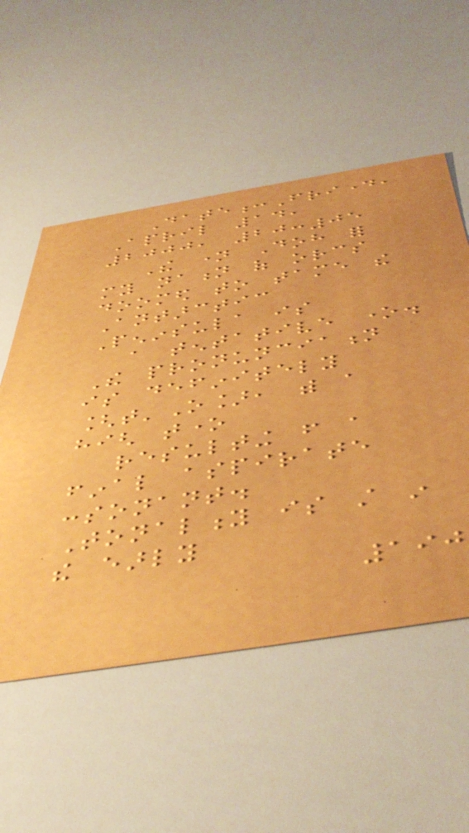Date:Friday,
April 14,
2000, 20:05
The name Doh for
my nation of orcs
doomed to tame the
Antarctic
Peninsula is
a tentative one.
The pronunciation
is definitely
[t'O], with a
high tone
resulting from a
final aspirate
consonant.
Tonality is still in
the early
190
